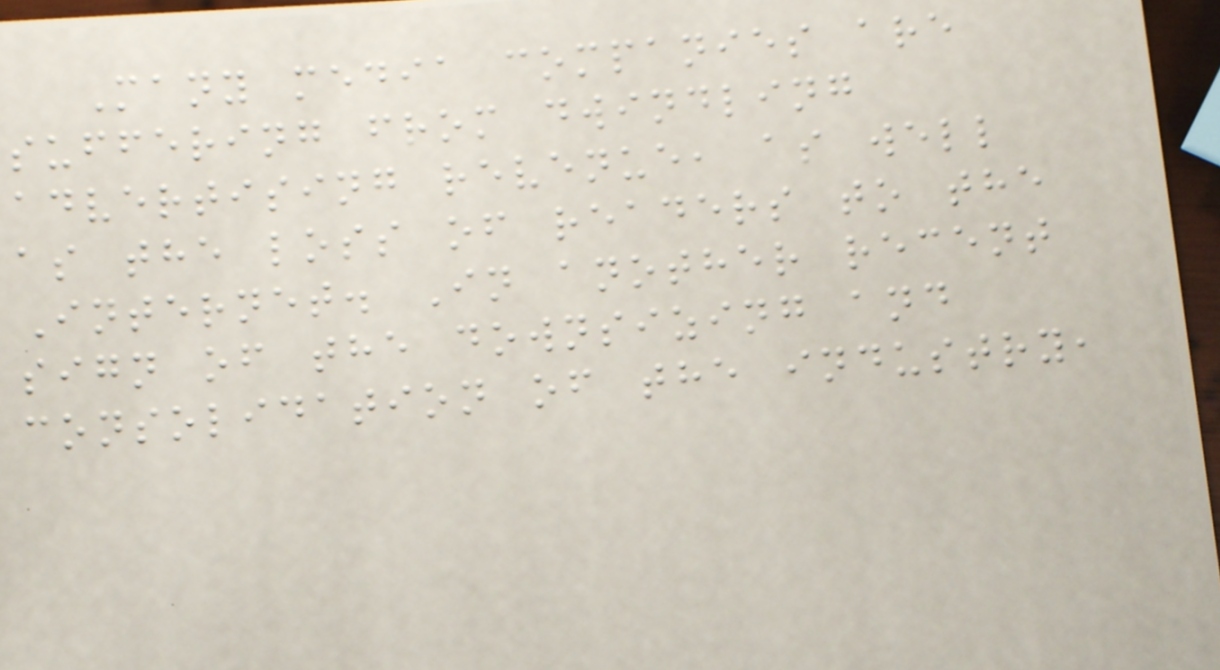Many media companies are
suffering from dwindling
advertising revenue, as well
as the loss of readers to the
Internet. In another recent
sign of the downsizing and
consolidation of the industry,
